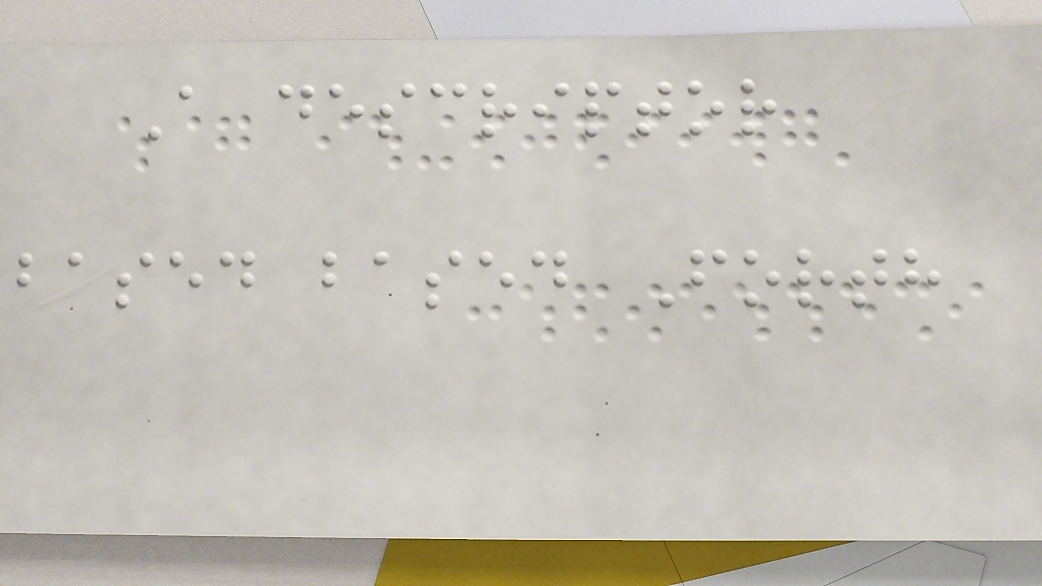A descriptor
based based Forth
